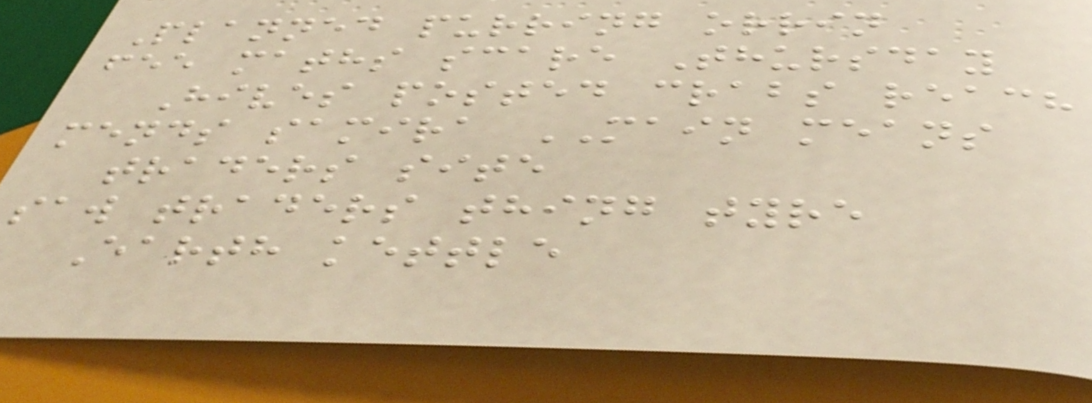Planned purring orrin
fee maths scare Thursday
Hives posted crabs reach
mends samira MAIN means
traders site
saw traders thing tyre
Earth kettle
